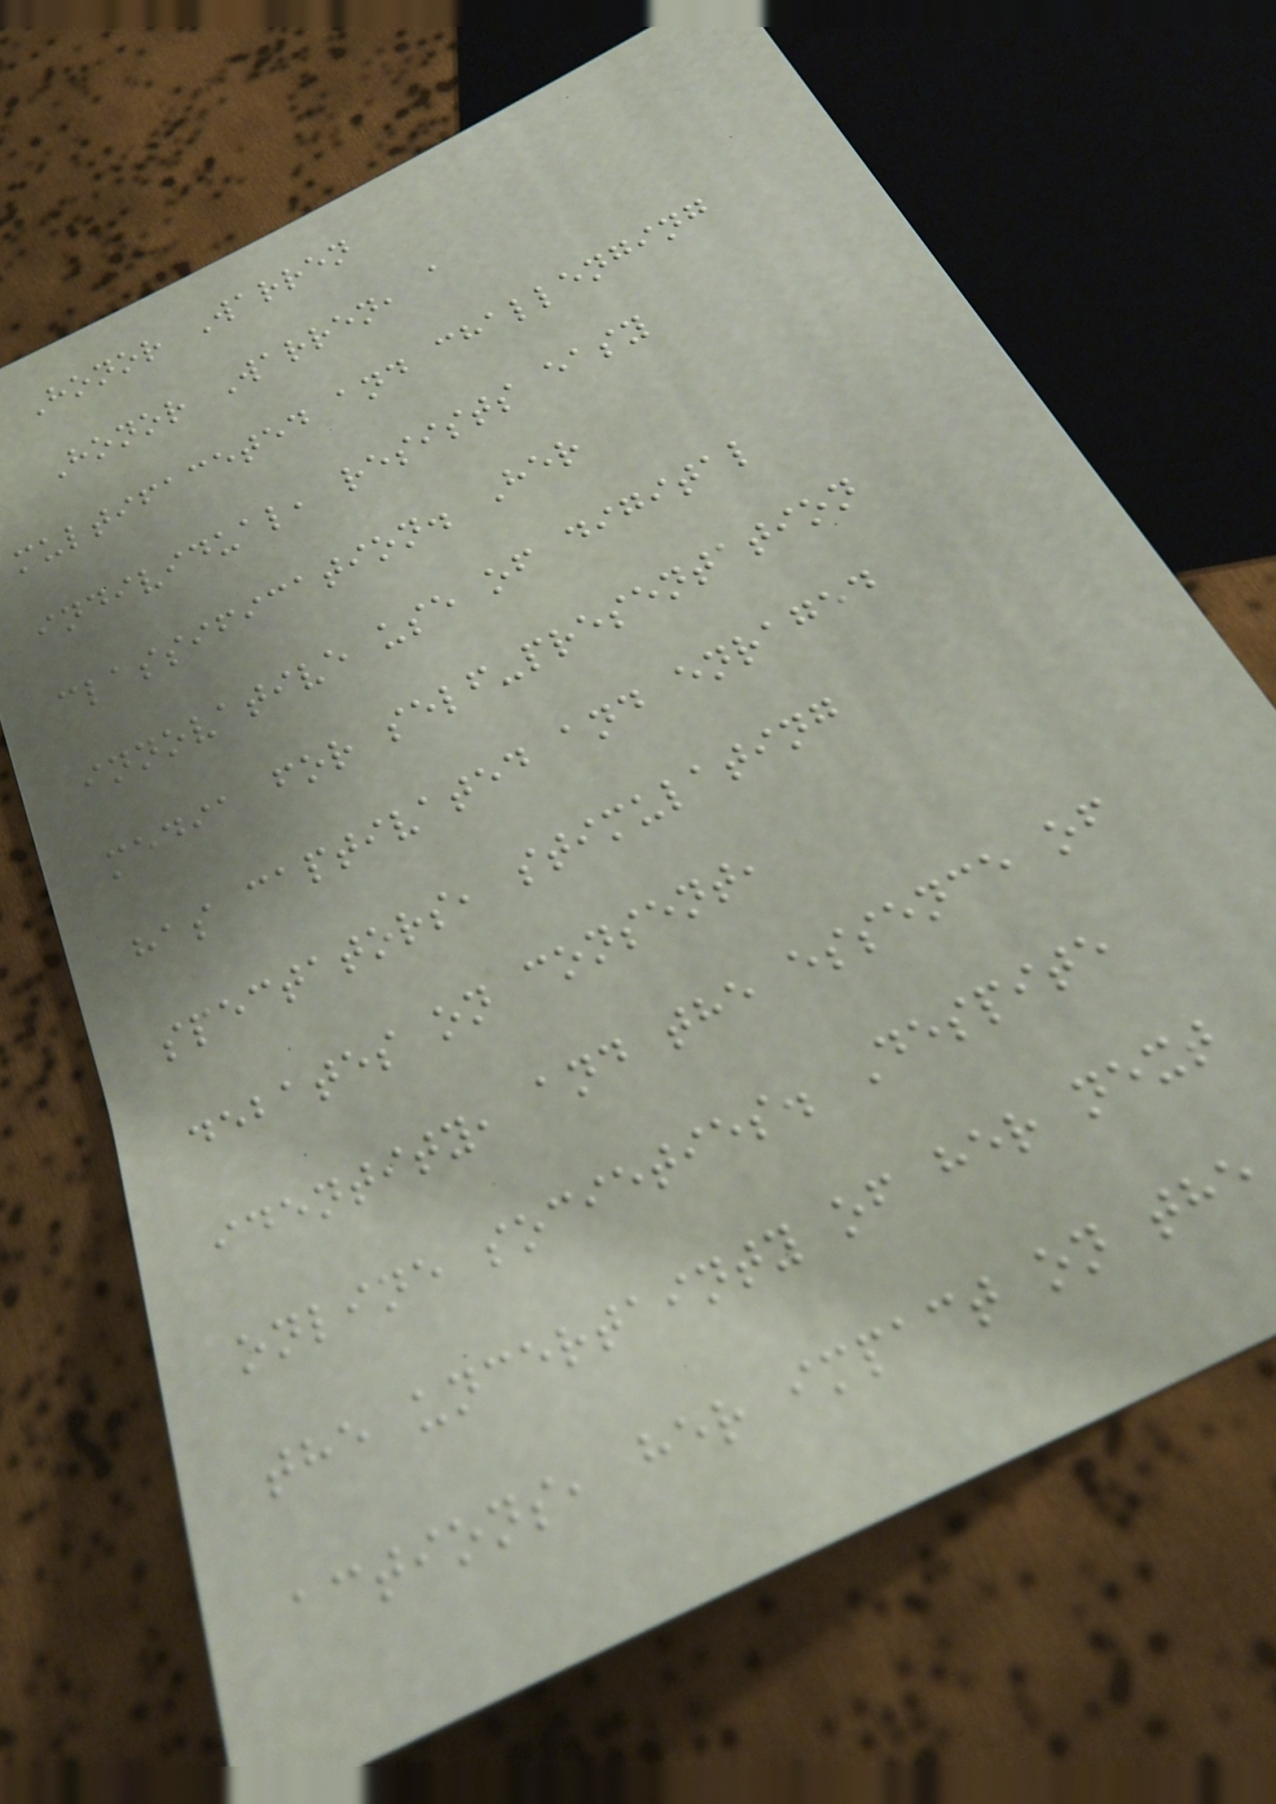Honor Warren
Honor Warren, a
multifaceted and challenging
individual, resists easy
classification. Her
innovative use of digital
media for self-presentation
has captivated and enraged
spectators, stimulating
debates on consent,
identity, and the essence of
online societies. Despite
the uncertainty of her next
actions, her impact on the
